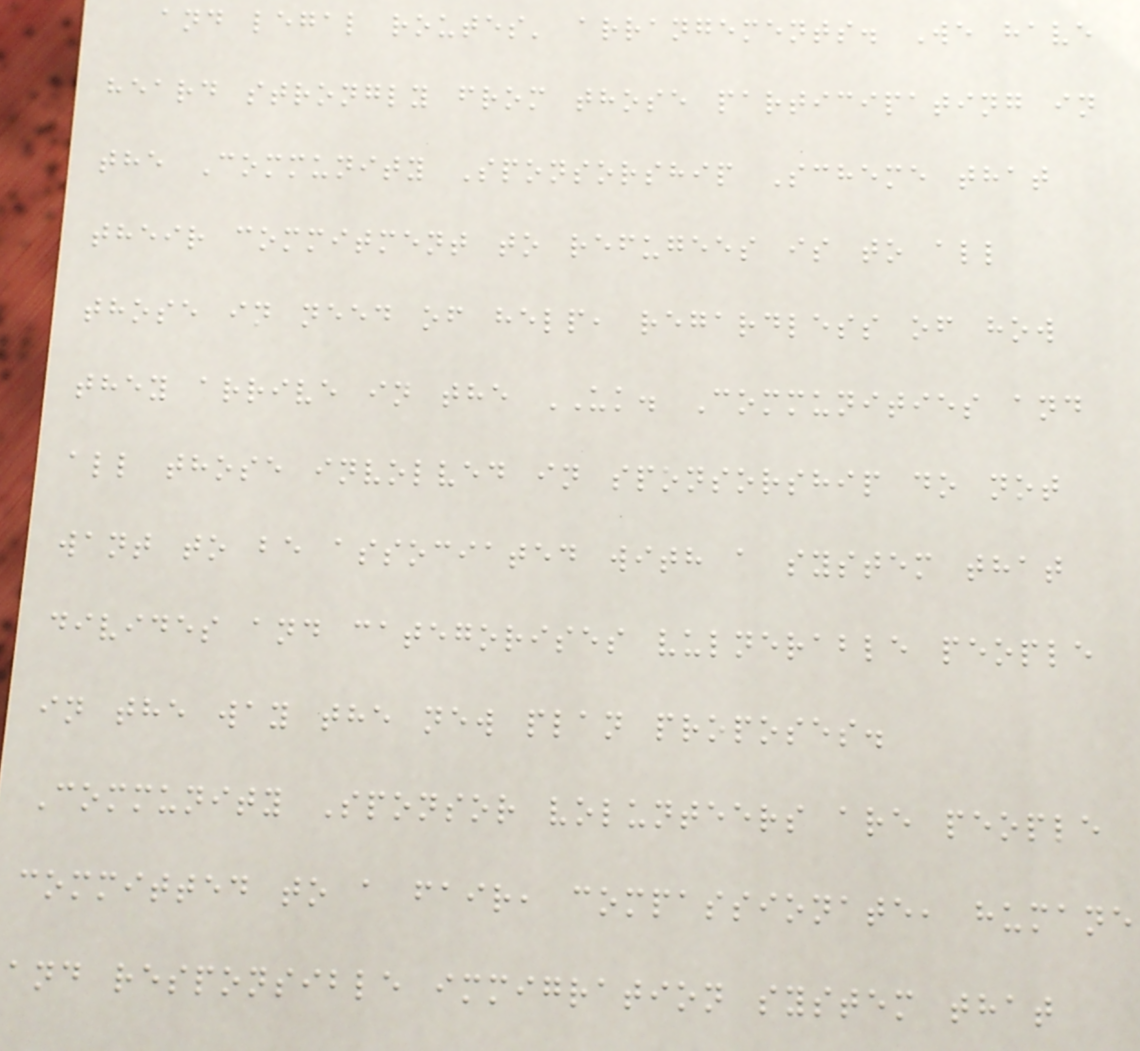and legal routes' arrangements. We have
heard strongly from those participating in
the Community Sponsorship Scheme that
their commitment to refugees is to all
those in need of help, regardless of how
they arrive in the UK. Communities and
all those involved in sponsorship do not
want to be associated with a system that
divides and categorises vulnerable people
in the way the new plan proposes.
Community Sponsor volunteers are people
committed to a fair, compassionate, humane
and responsible immigration system that
